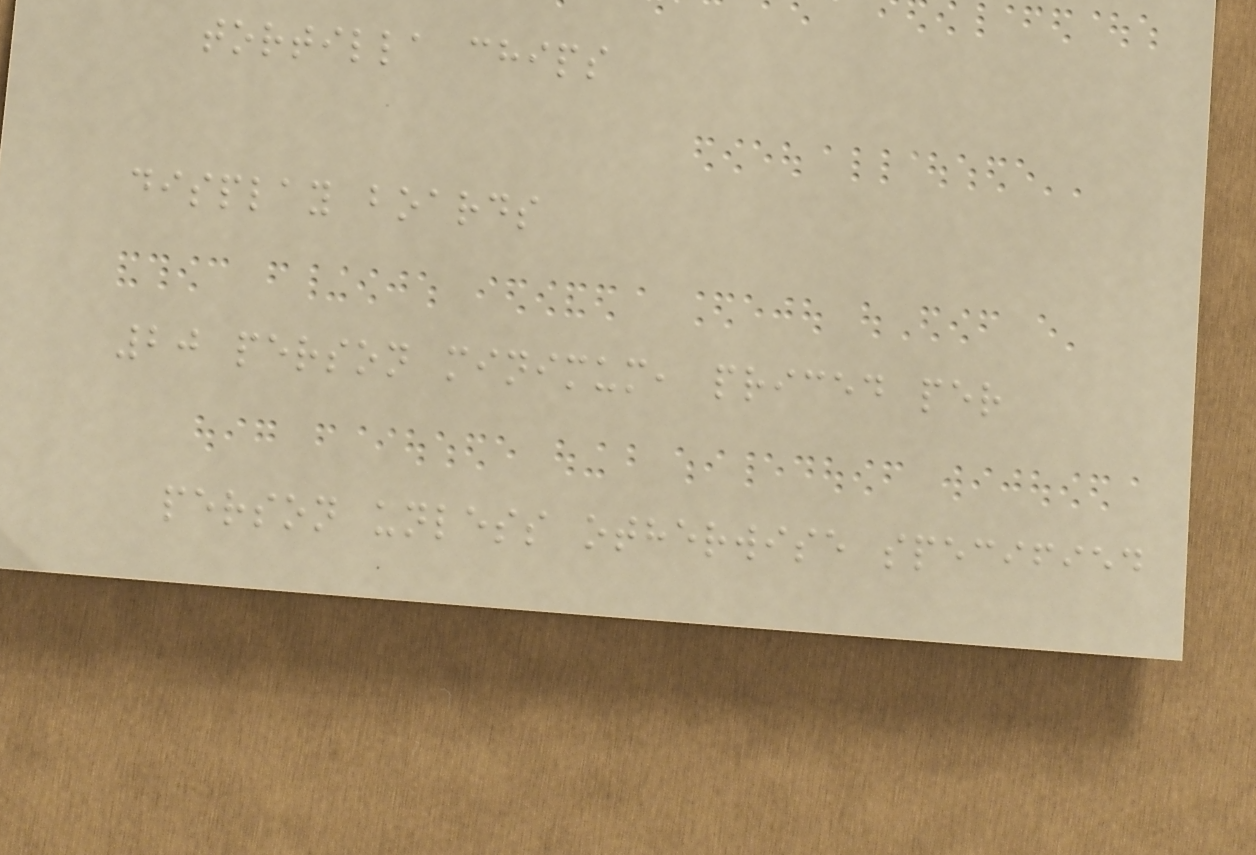tortilla chips
display boards
20 person minimum, priced per
person unless otherwise specified
